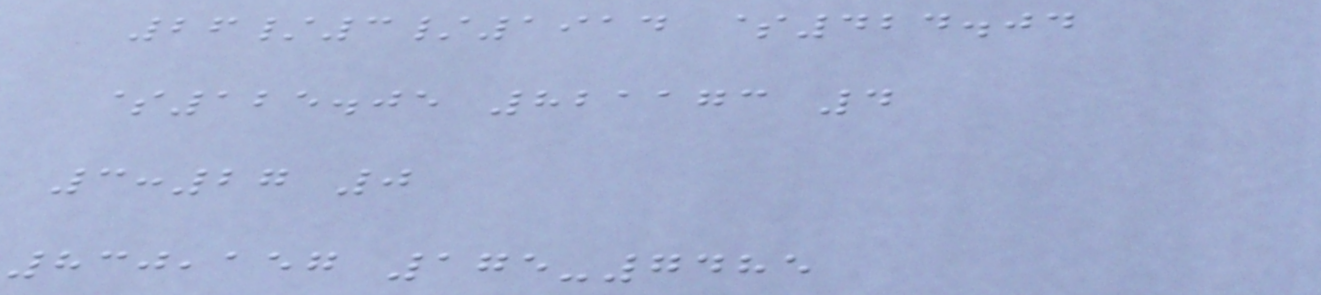26/3/1914 $424.04
$125.05 821173 4
3:27 0
830,157 175-7485
